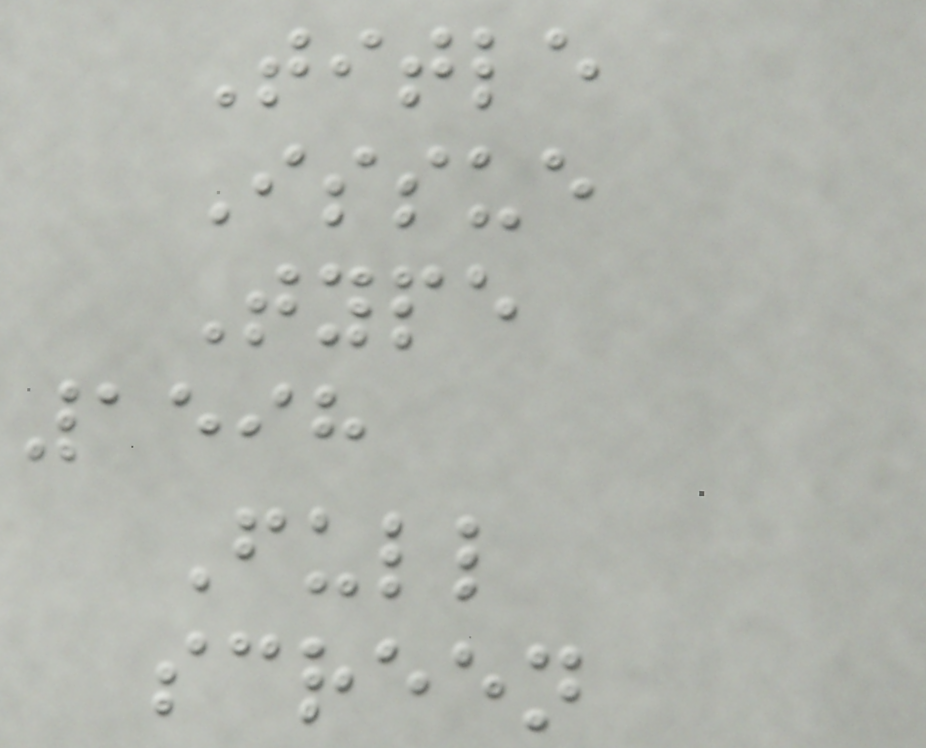Title
Issue
Type
1598
Full
screen
